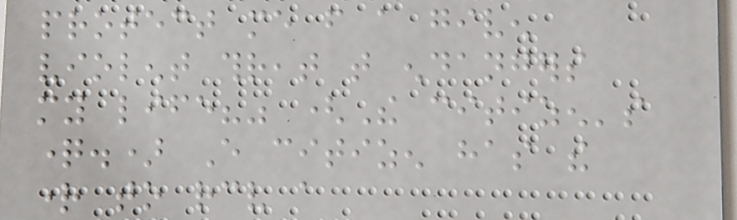protect me from a given
violent threat that endangers
my life?" (The citizen's
question.) Every citizen has the
right to receive a
